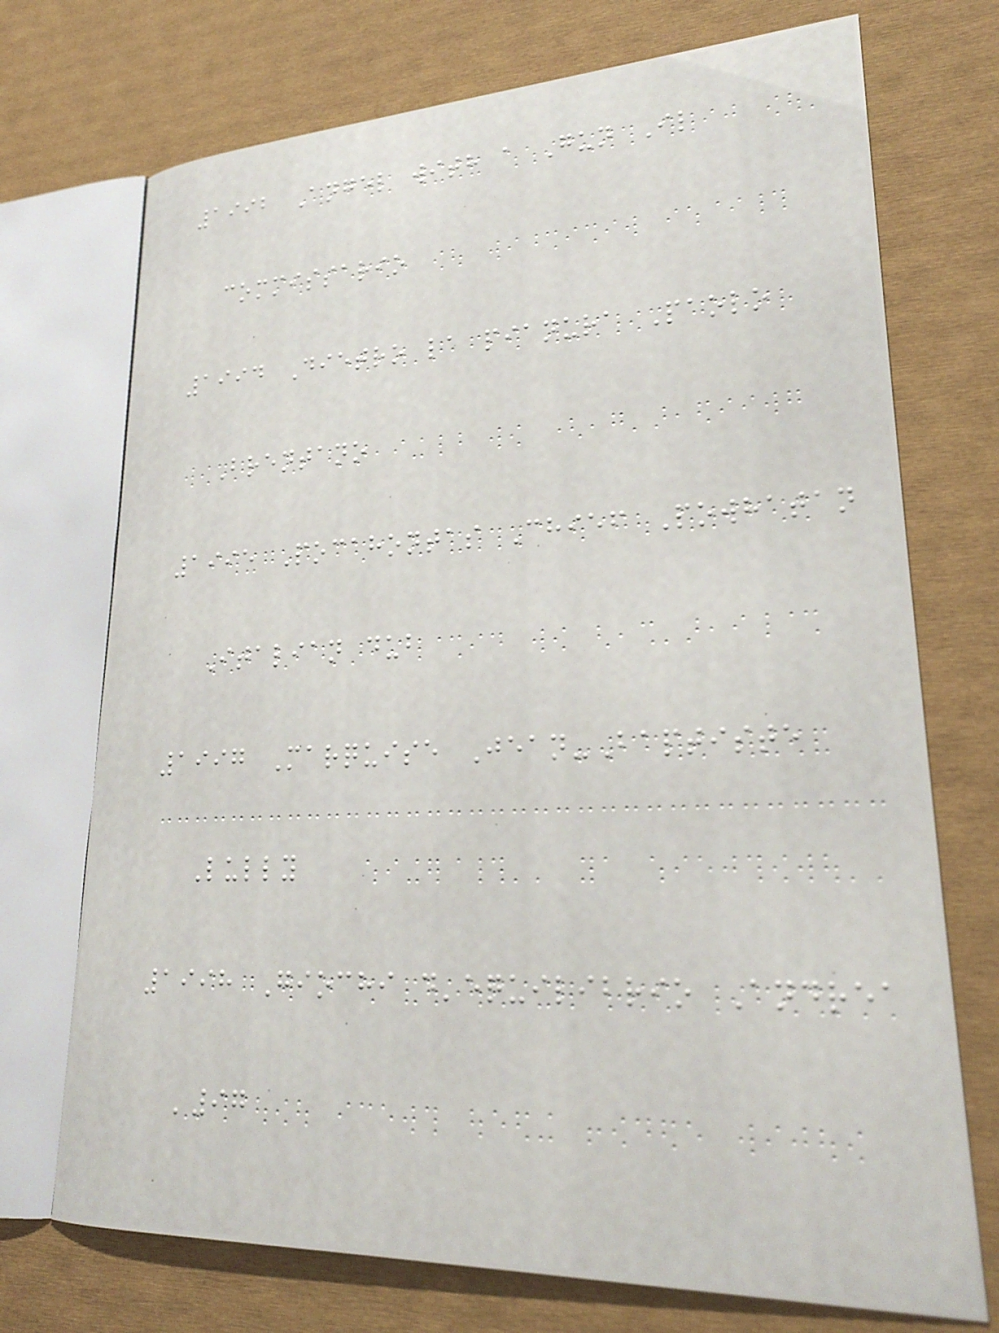1992 Angel with a Gun Il
commissario
1994 Dietro la pianura Paolo
Brentano
1995 Pocahontas Chief Powhatan
Italian dub
1997 Marquise Jean-Baptiste
Lully
1998 Giochi d'equilibrio Andrea
'97
